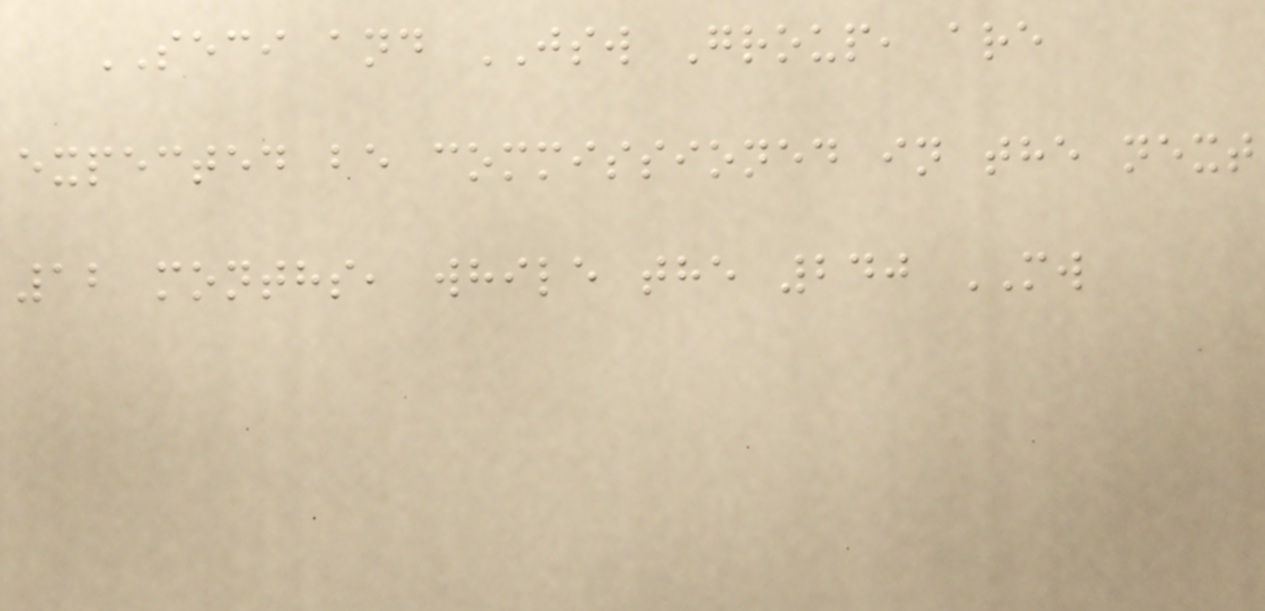SECI and JSW Group, are
expected be commissioned in the next
12 months, while the 240 MW
